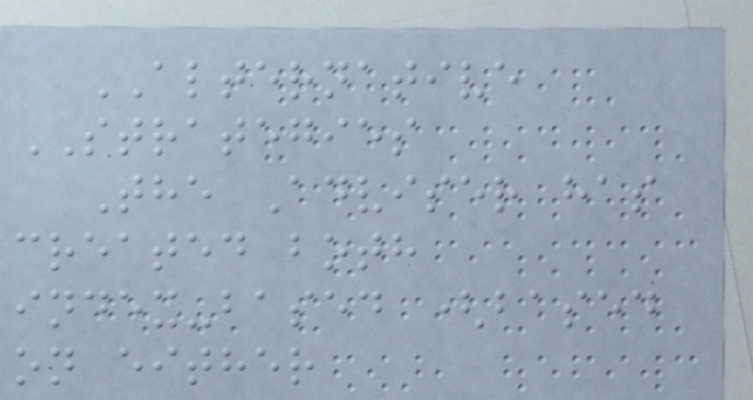ALTERNATIVE
STRATEGIES
The Adviser has
created both
index-based (based
on either
